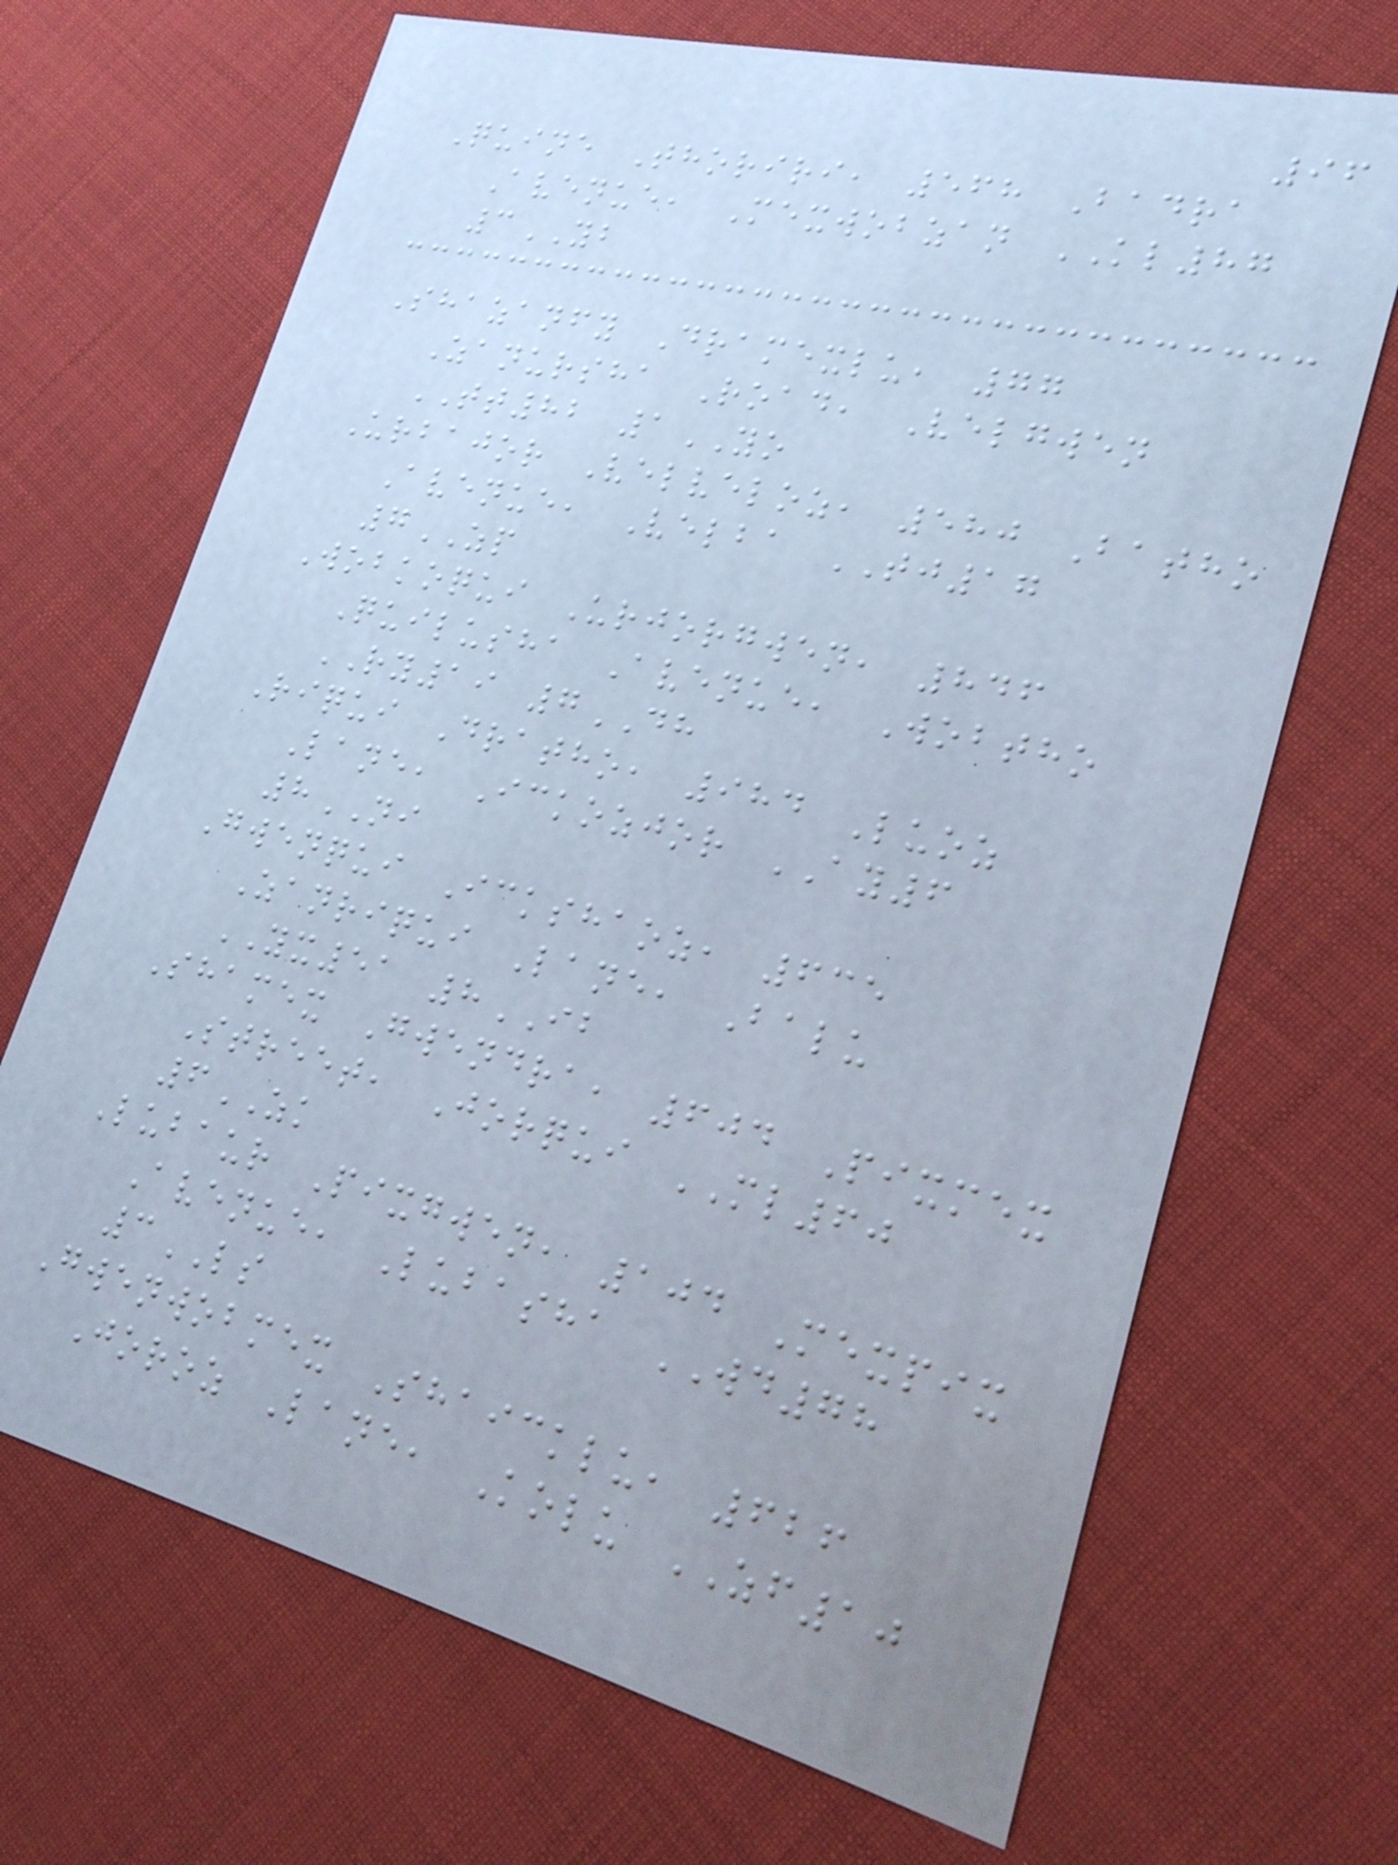96
Quine Thoriri, 568 Badra
Avenue, Mexwobzan KL87
3YB
Shazanfy Dramexlu, 77
Zanursha Road, Velgwen
TT82 1YO
Urbajor Velveloz, 580 Batho
Avenue, Velba TJ17
7ZP
Wobkoqui Urjorgwen, 846
Quilusha Avenue, Wobtho
RY19 7DH
Riqui Dratho, 984 Luoz
Lane, Ickozjor AY6
8NI
Gwenqui Ickshaoz, 635
Zanriqui Lane, Balu
YX51 8IB
Shamex Gwendra, 604 Pixmex
Street, Jorqui ML60
6ZK
Lubaur Pixgwen, 104 Mexpix
Avenue, Lubasha WD78
3LS
Gwenwobmex Shaicklu, 626
Joroz Lane, Kolu ZF10
